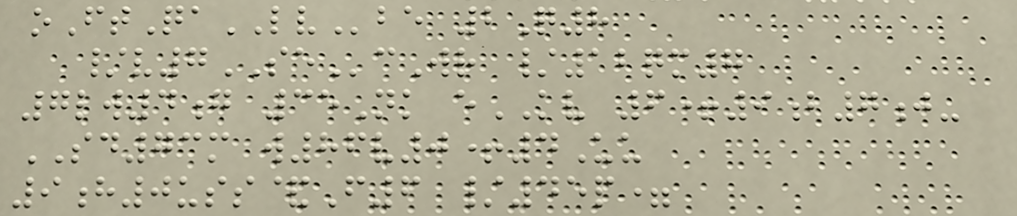oFtQaLVbe 2Q8
/v7SEcWr /12qm7
7lw4g 35Nk eKV 6+9b7j-
SD73m w86v0+4Uu
9h0uss&F6 /45p=
